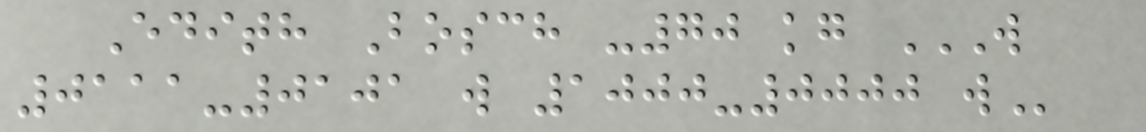Edith Bosch -70 kg W
0111-0101 W 1000-0000 W
